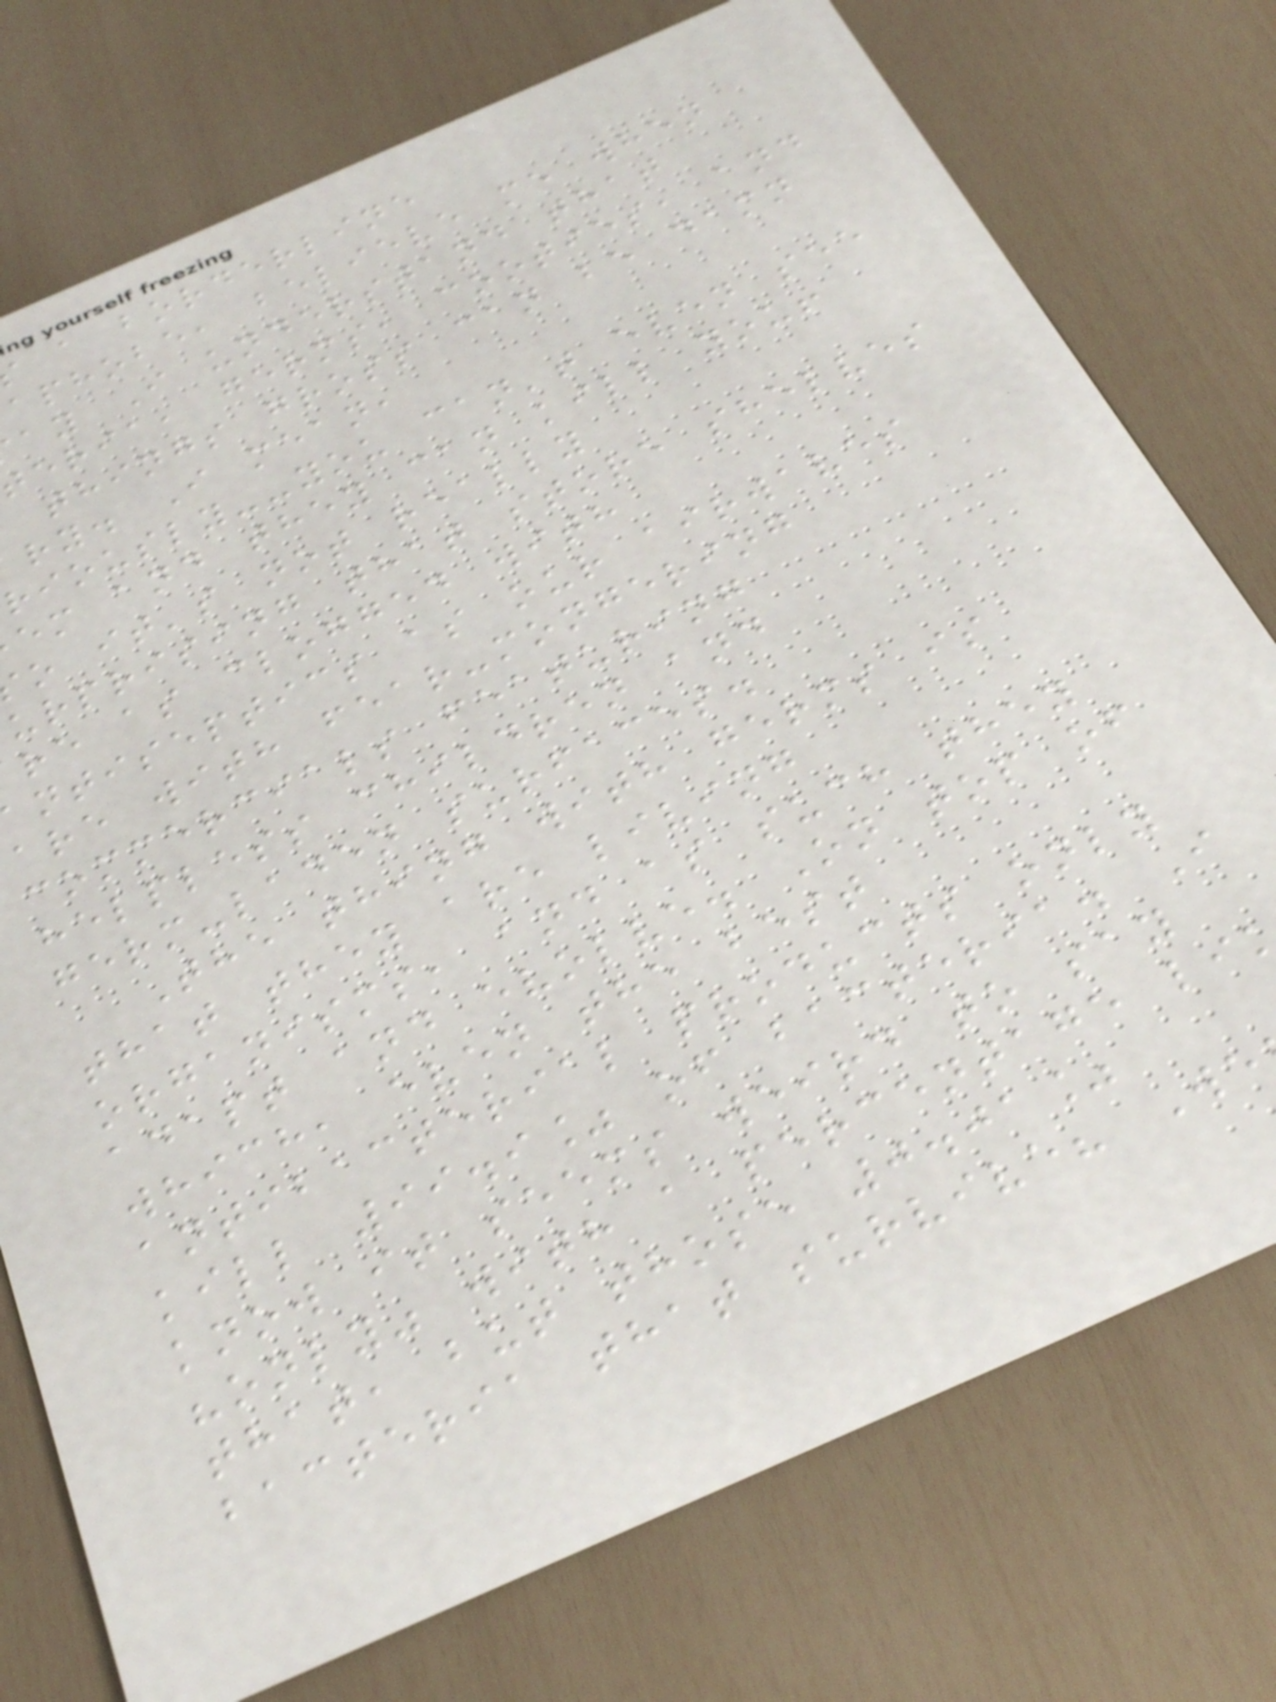a borderline
aphobe, believe me when
ay I understand that
eria, germs, cooties, and
things gross can be damn
ry. I mean,
riously--you can't even see
em and they can kill you!
o it's not really
urprising that store shelves
re as clogged with
ntiseptics as our airwaves
are with fear-mongering
commercials featuring
helpless children and
germ-laden surfaces.
The thing with germs is
that they are living
organisms, and as such they
adapt and evolve. On top of
which, even the best
antibacterial products only
kill 99.9% of bacteria. I
know it seems weird to say
"only" with a percentage li
that, but those 0.01%
bacteria that survive? We
